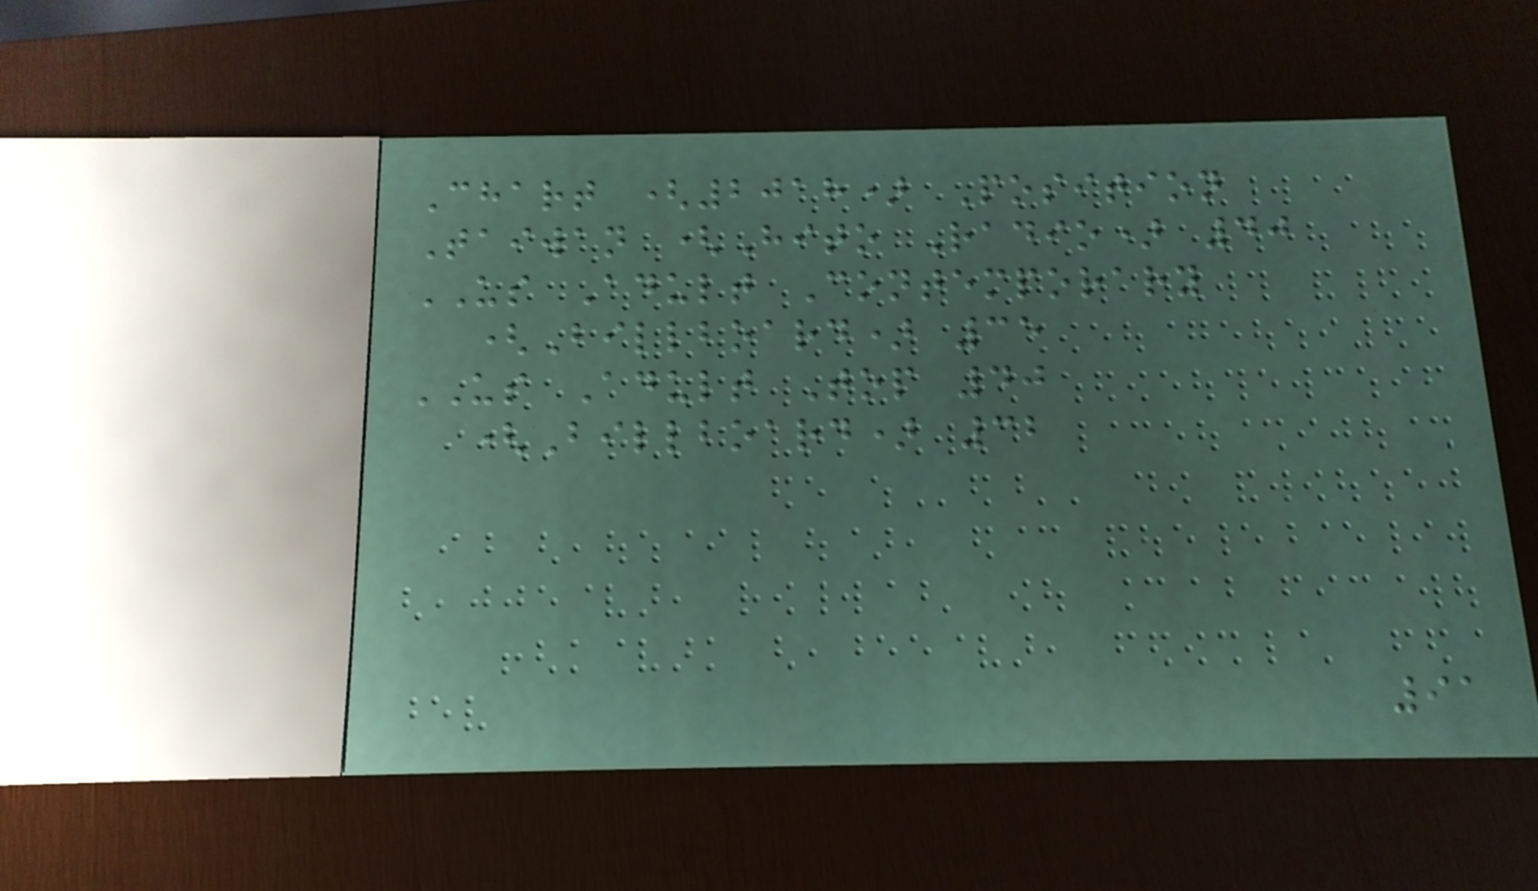Chart (2018) Position
Taiwan (Hito Radio) 40
US Adult Contemporary
(Billboard) 35
US Adult Top 40
(Billboard) 32
91
